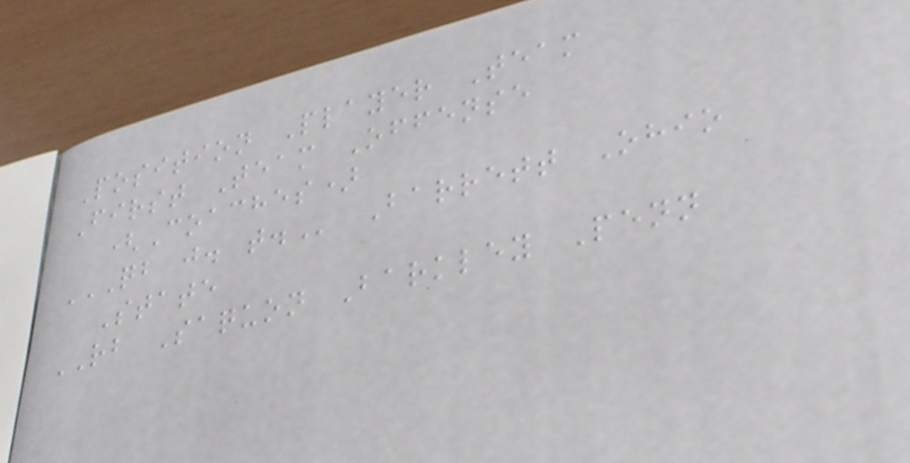Position Player Team
First Team Offense
(Coaches)
QB J. T. Barrett Ohio
State
RB Saquon Barkley Penn
